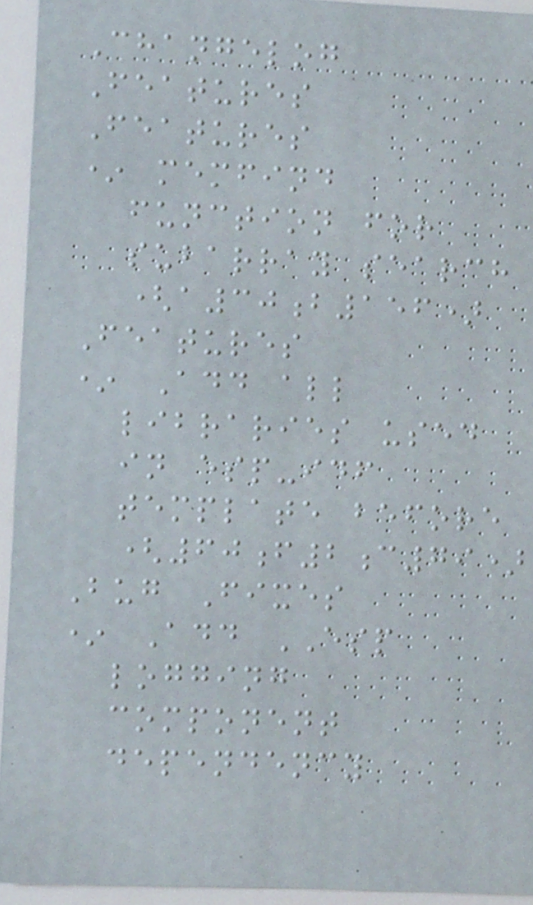Changelog
Features
Features
* memfind
function for
subarray search
(a30b156)
Features
* Add all
libraries used
in esp-idf
template before
(60f2c79)
Bug Fixes
* Add ESP
logging
component
dependency
